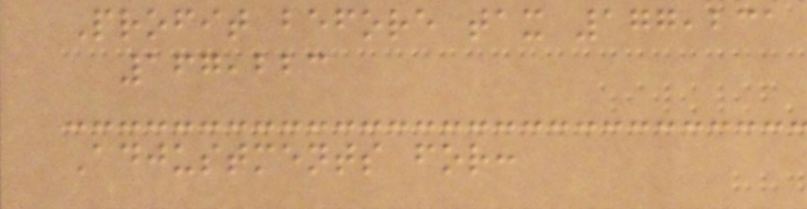Profit before tax 177,231
167,223
Adjustments for:
